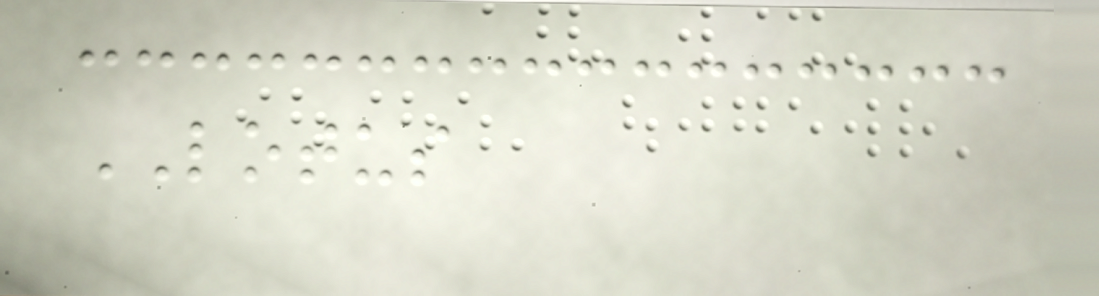LOTUS
